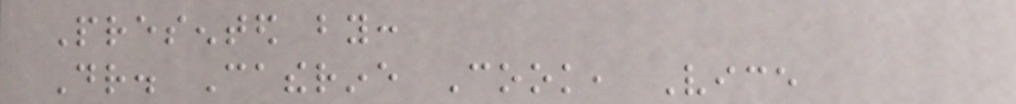Presented by:
Dr. Catherine Cook, Vice
